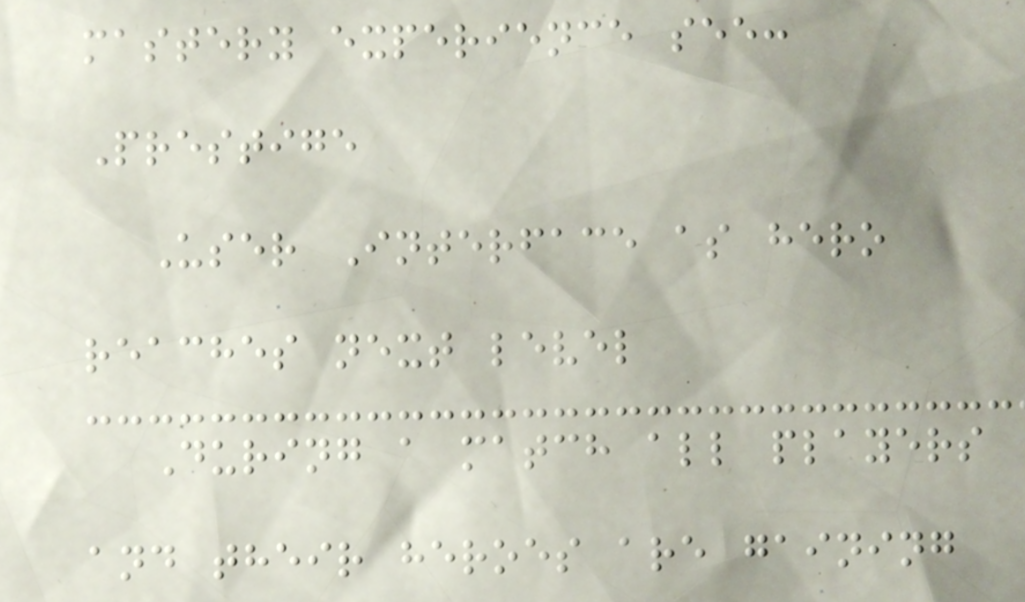mastery experience see:
Prestige
User Interface as hero
reaches next level
During a match all players
and their heroes are gaining
